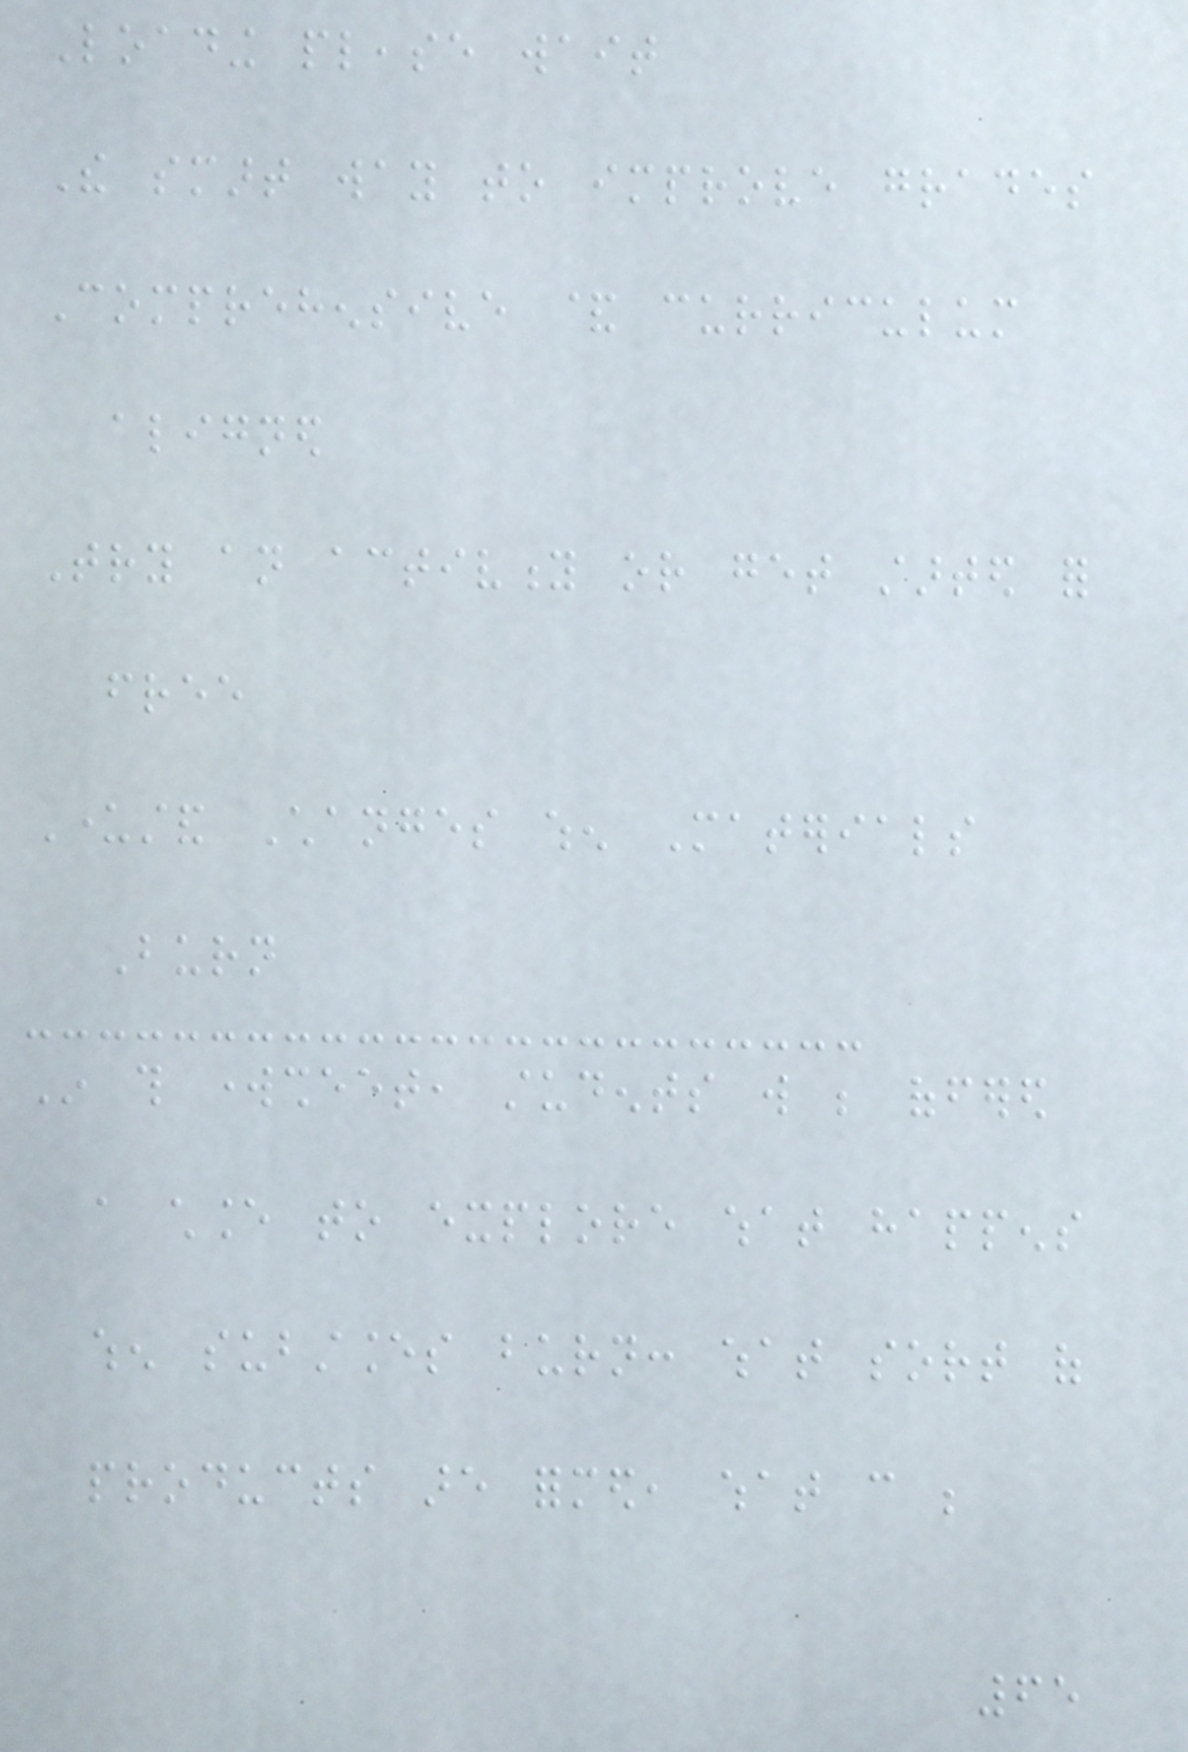Loading please wait
The smart way to improve grades
Comprehensive & curriculum
aligned
Try an activity or get started for
free
Understand Changes when Materials
Burn
In this worksheet, students will be offered
a chance to explore what happens
when substances burn: what sort of
products are formed, what can be
65
